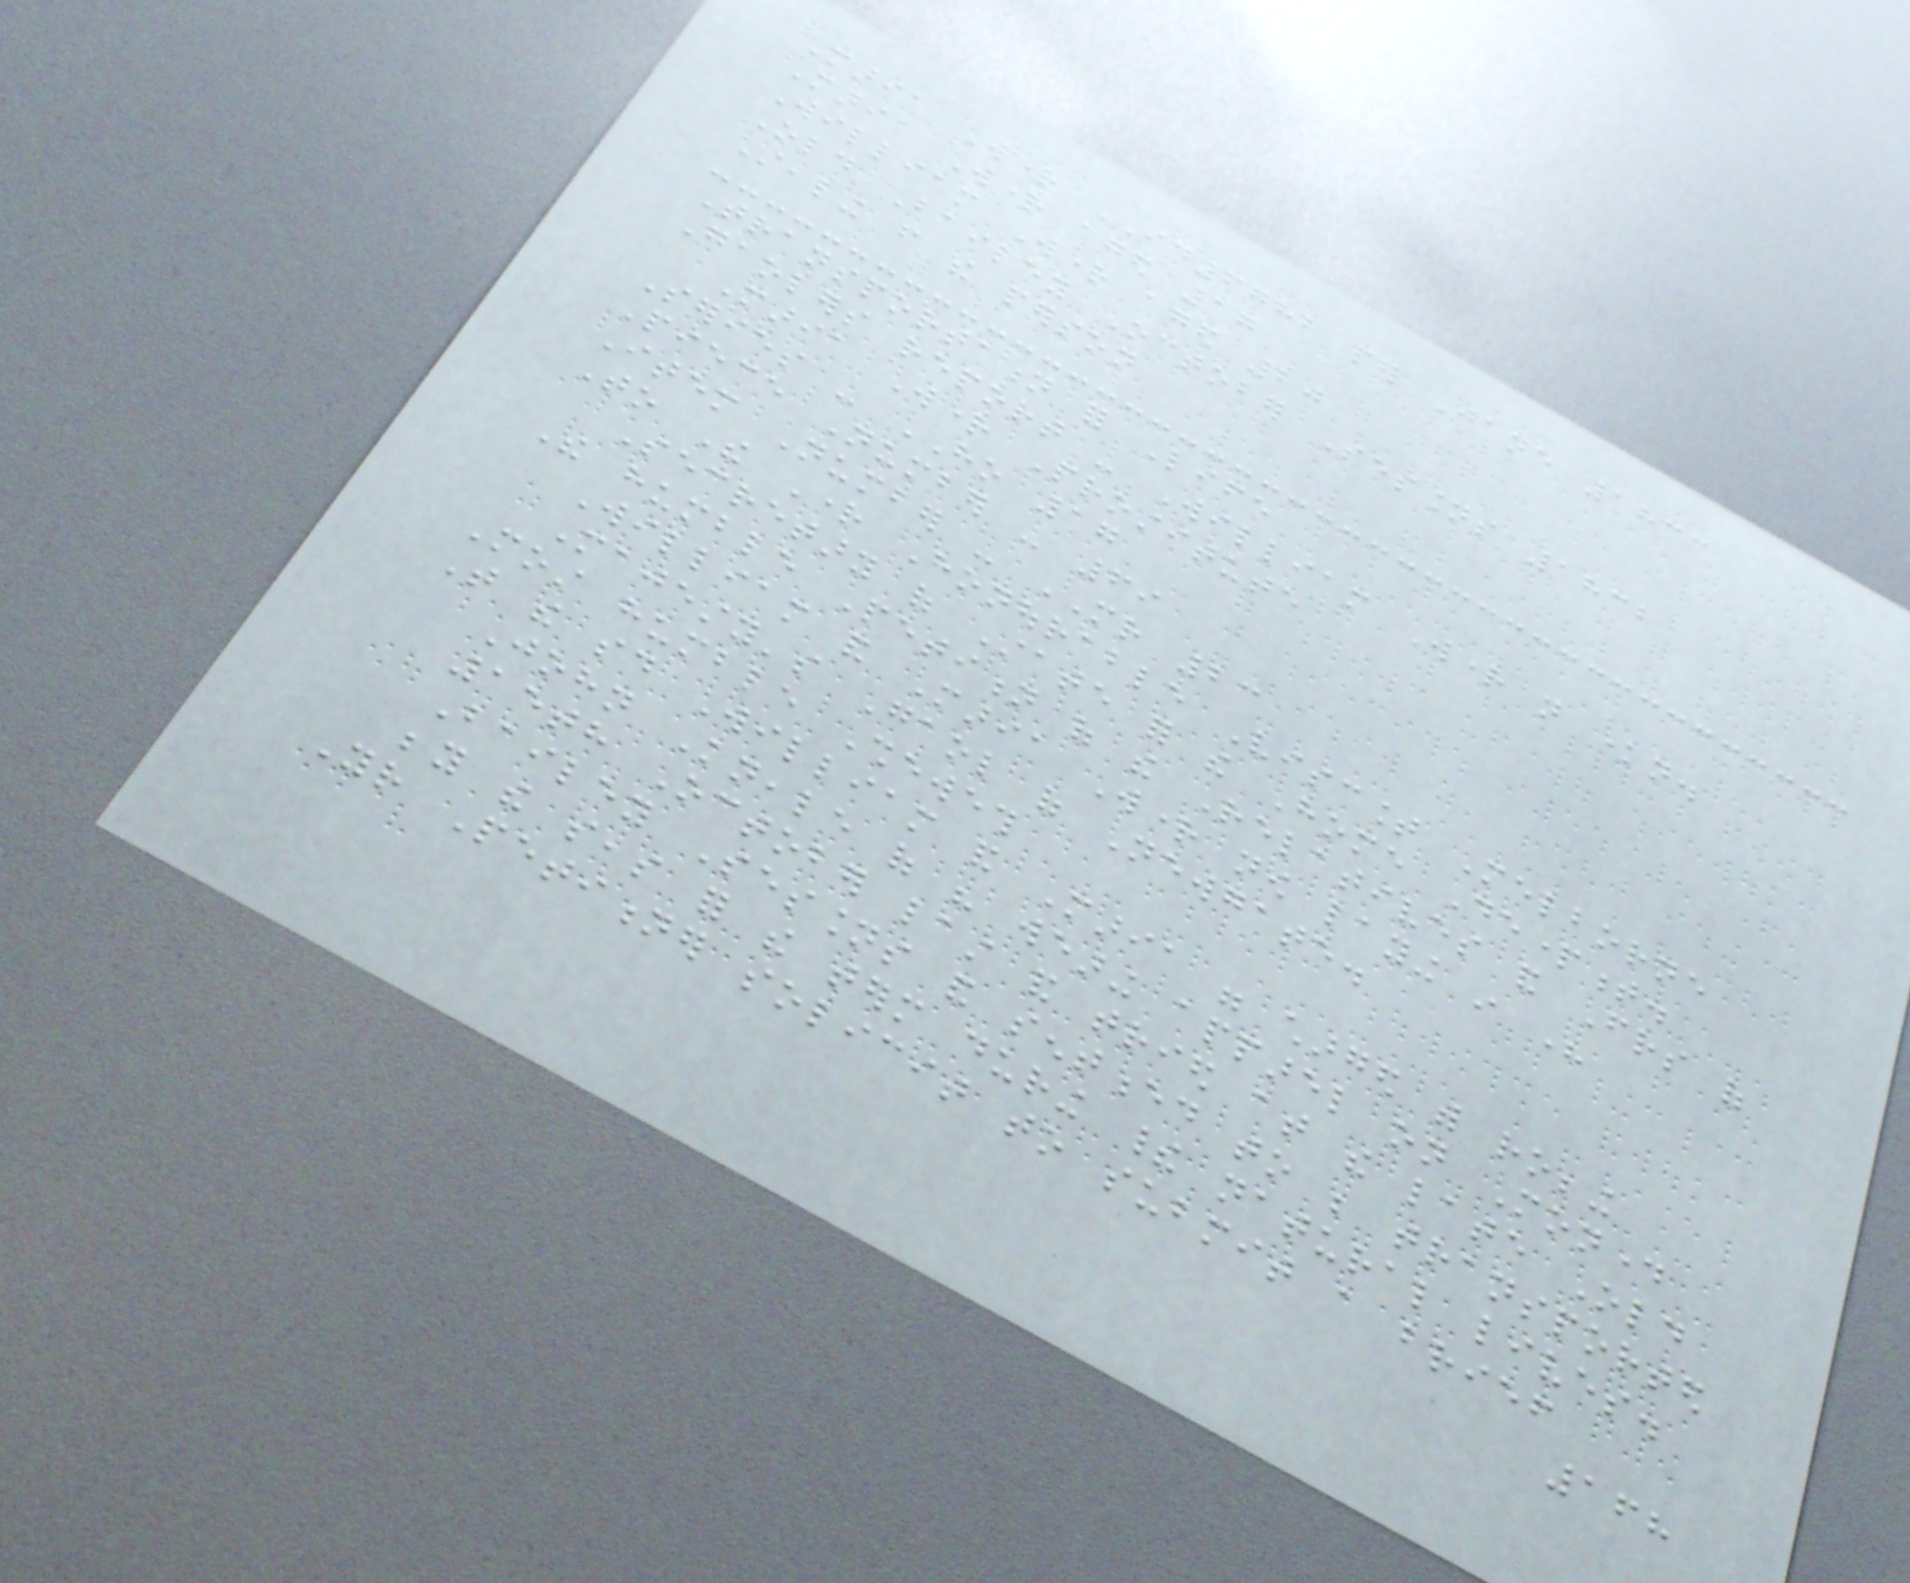Maria Wright ID6782 per Jane 1833
Maria Wright aged 17
William Wright aged 20
Old Bailey October Sessions 1832
Stealing from the person
Transportation for Life
Gaolers report - William Wright not known.
Maria Wright Prostitute
Series - HO 17
Piece Number - 69
Item Number - MR 23
To The Right Honourable Viscount Melborne
Secretary of State for the Home Department.
The humble Petition of the Relatives and Friends of
William and Maria Wright now laying in His
Majesty's Gaol of Newgate.
Most humble Sheweth
That the said William and Maria were charged with robbing
John Kneale of his wearing apparel on Monday
15th October last and tried at the late Old
Bailey Sessions and sentenced to be transported
beyond the seas for the term during their natural lives.
Your Petitioner solicit to submit a brief
168
